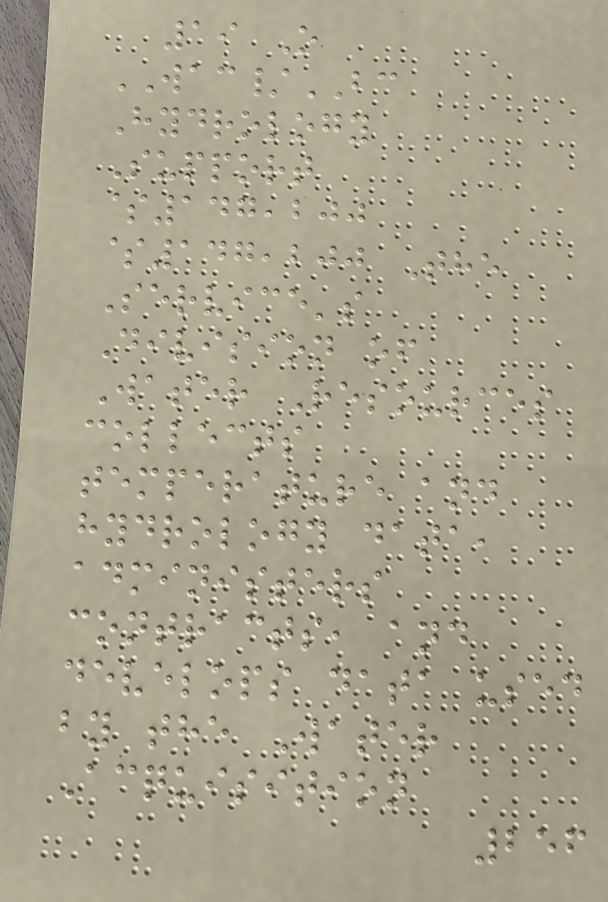19 O
WAC/BC
Hydrology
Support
$147,200
$147,200 The
Service's
Division of
Water Resources
collects
temperature and
hydrology data,
administers
contracts, and
develops data used
by the Water
Acquisition
256
